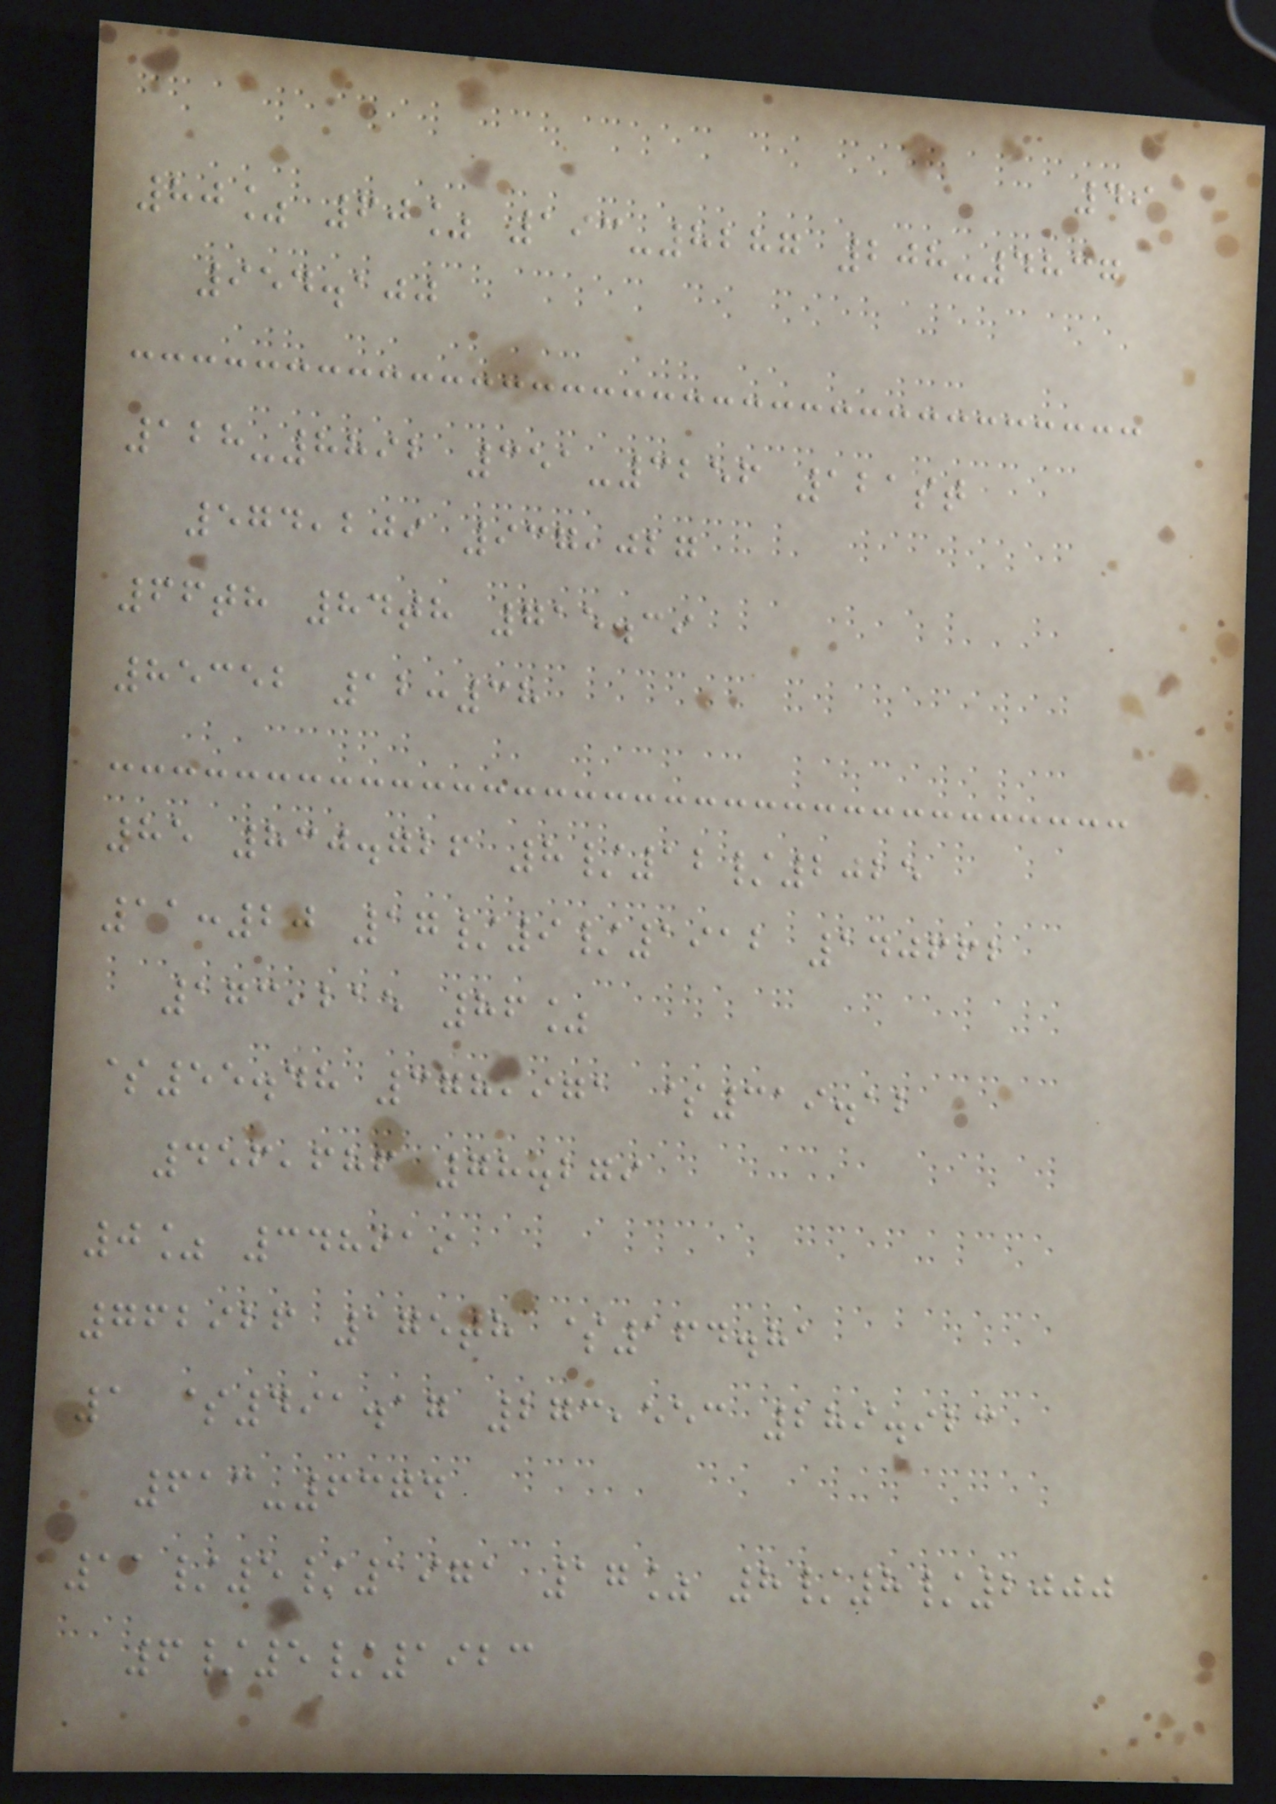49
80% 60% 193-8287 208-4837
954.100
128-8892 351-3256 121st
574,209 937,027
66th 84th 715.39
85352 12:38
85 830.726 8/12/2025
11:20 17/9/1912 140662
173,215 86%
$55.48 378,971 $319.12
456,686 78.279
0% 348919
762926 175th $164.81
1 $491.17 273,553 289.923
613-6374
11/5/1971 17% 8/8/2000
6/5/1923
